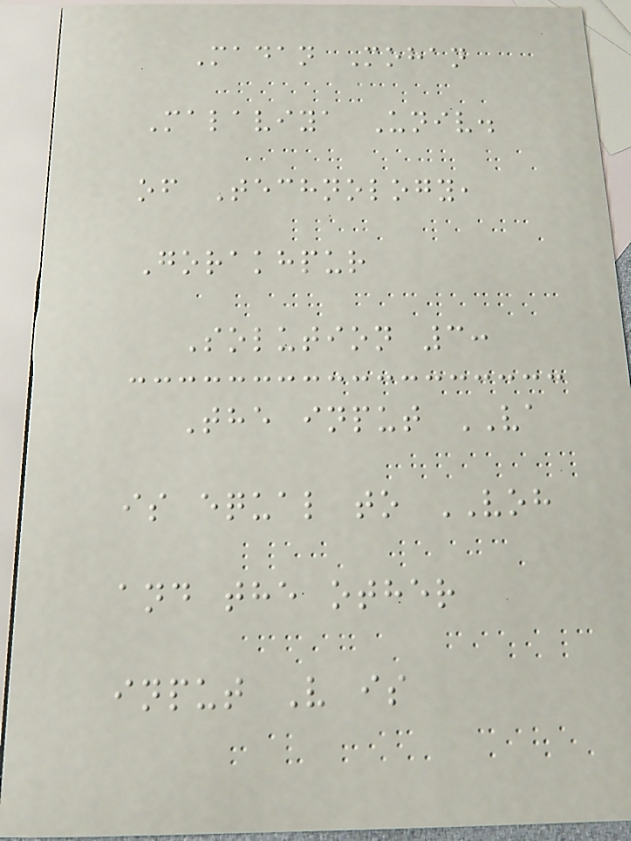Madan Mohan
Malaviya Univ.
of Technology,
Gorakhpur
Solution 3:
The input VA
is equal to VOH
and the other
input V is
